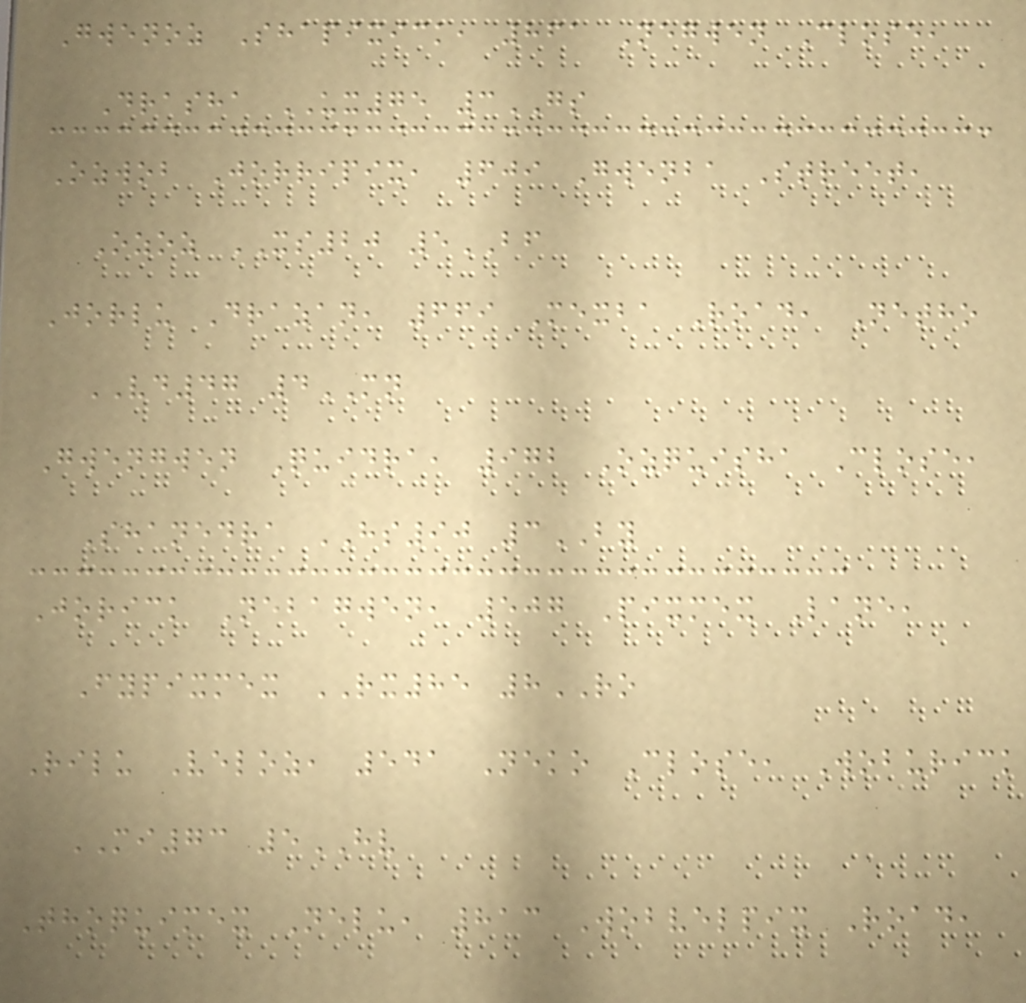Gwenoz Shapixick, 861 Negwen Close,
Drasha UX75 3GS
Ozwob Jorripix, 609 Gwenba Street,
Ozoz XS20 5BF
Jorlu Drazan, 669 Mexba Road, Netho
VD47 4MN
Gwengwen Quidra, 972 Ozquisha Close,
Shanedra HS90 3BY
Jorick Nebagwen, 507 Pixmex Lane,
Fypixmex RX85 8RO
Rilu Veloz, 541 Neko Close, Woburick
MI73 5HV
Thoquimex Nelu, 813 Wobvelpix Road,
